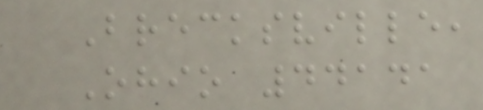Brecksville,
Ohio 44141
